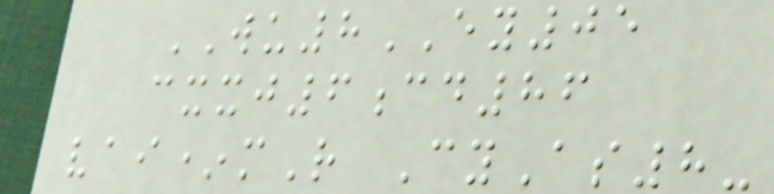WU8EY05
cxxj6cd86
vai*mR CyAs8-
